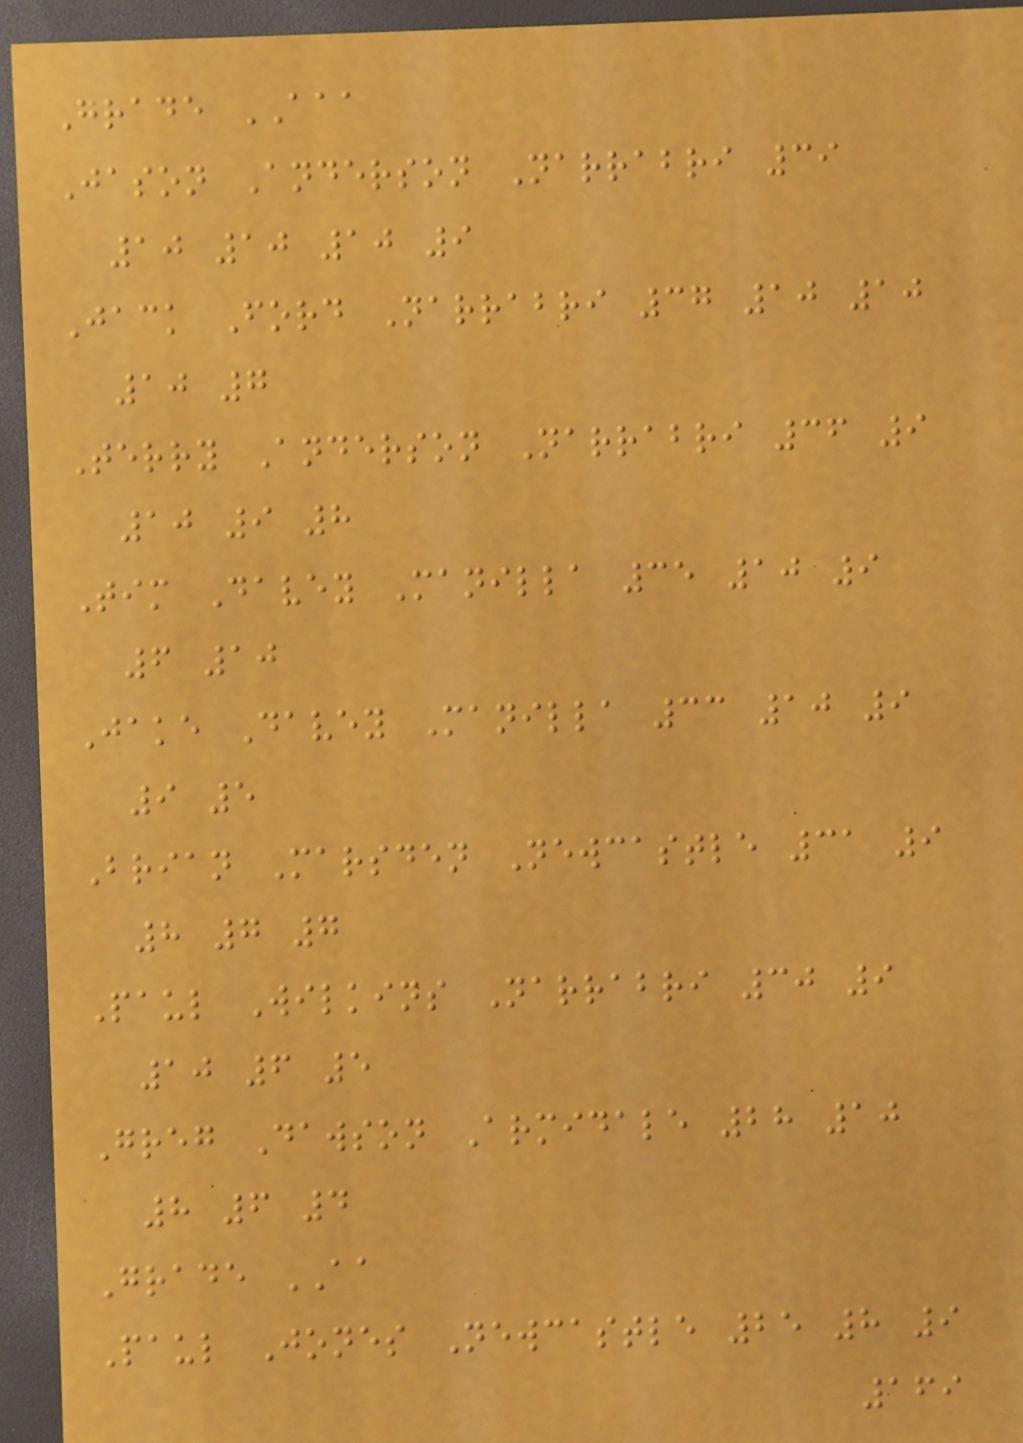Grade AAA
Jason Anderson Narrabri 39
10 10 10 9
Jack Ford Narrabri 37 10 10
10 7
Terry Anderson Narrabri 36 9
10 9 8
Tim Davey Manilla 35 10 9
6 10
Jake Davey Manilla 33 10 9
9 5
Brian Marsden Newcastle 31 9
8 7 7
Paul Wilkins Narrabri 30 9
10 6 5
Greg Dawson Armidale 28 10
8 6 4
Grade AA
Paul Jones Newcastle 25 8 9
169
